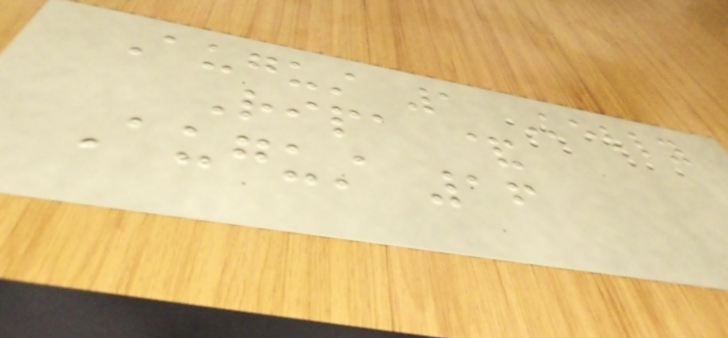August 1 Kelly
Ripa &
August 16
